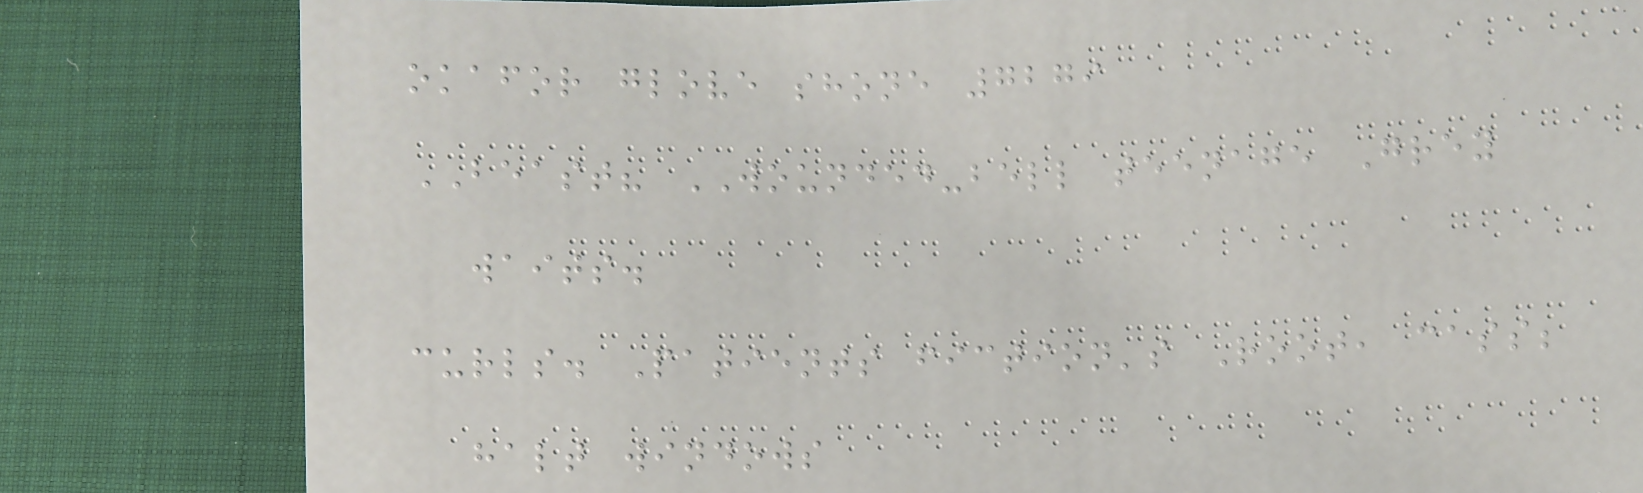okafor glove shone 7279
BEAST? WOUNDED-bell teenage Grey
waits.
curls. Patients fiction's Root, cass;
halt windows
